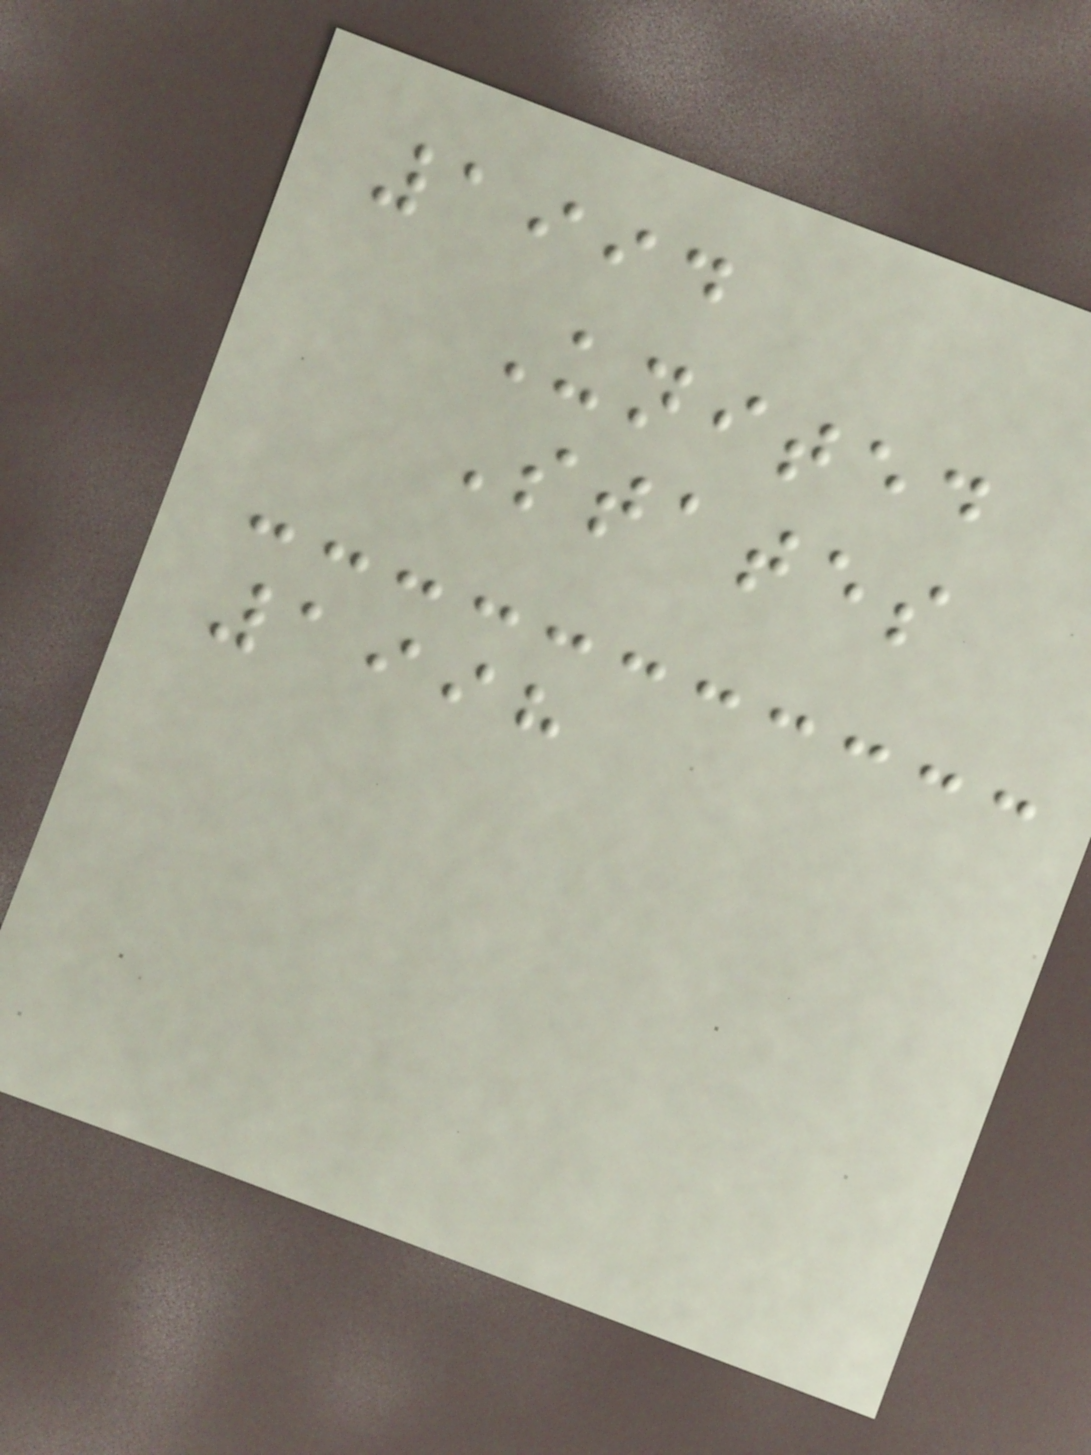1994
United
States
1998
